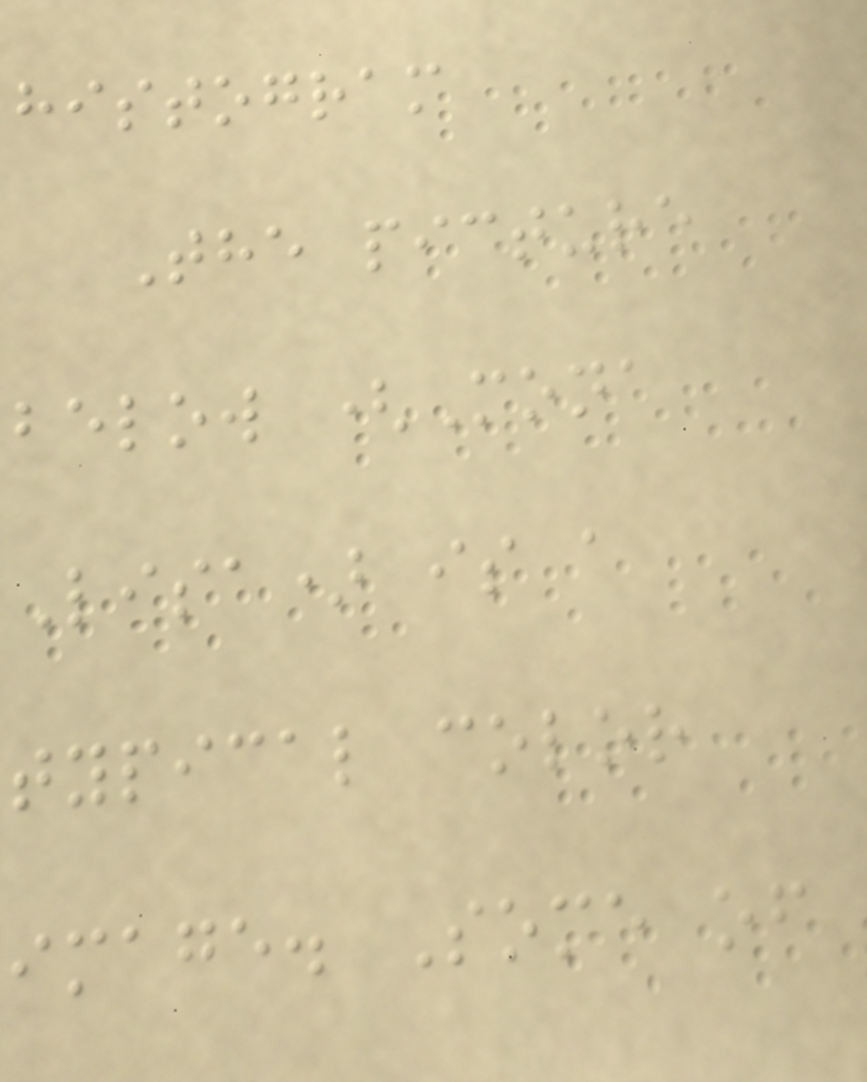histogram
The picture
below (Mona
Lisa) is a
typical color
image. Some of
